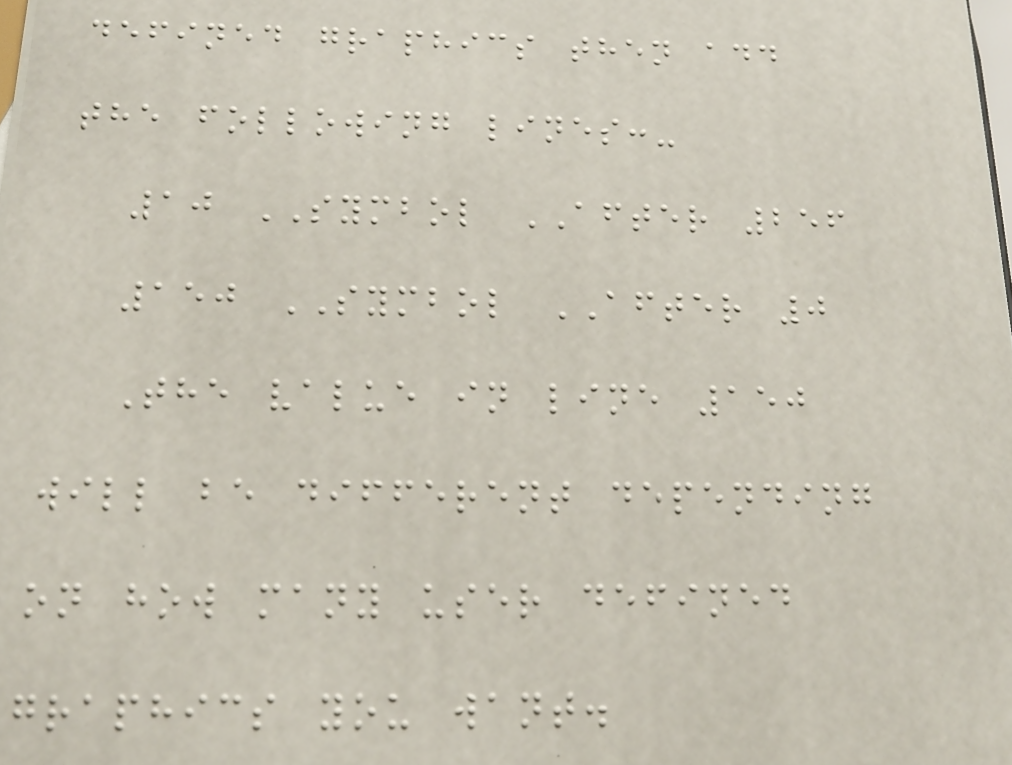defined graphics then add
the following lines:-
10 SYMBOL AFTER 256
150 SYMBOL AFTER 0
The value in line 150
will be different depending
on how many user defined
graphics you want.
